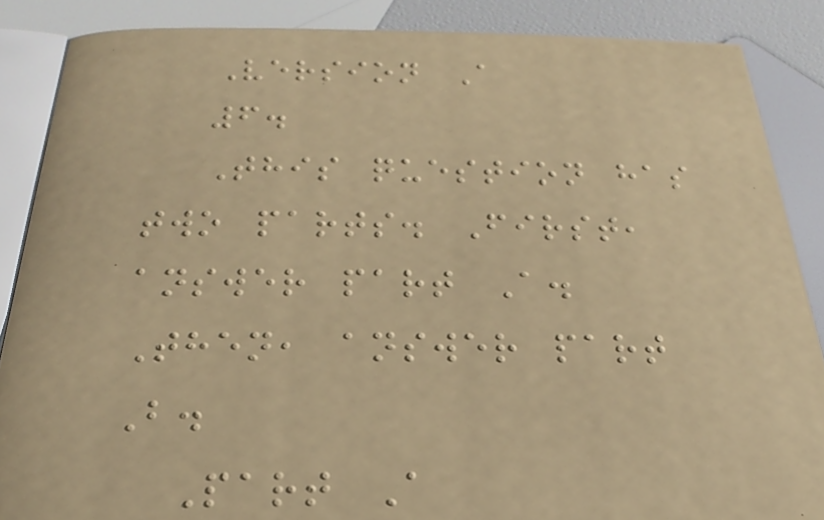Version A
6.
This question has
two parts. First,
answer part A.
Then, answer part
B.
Part A
